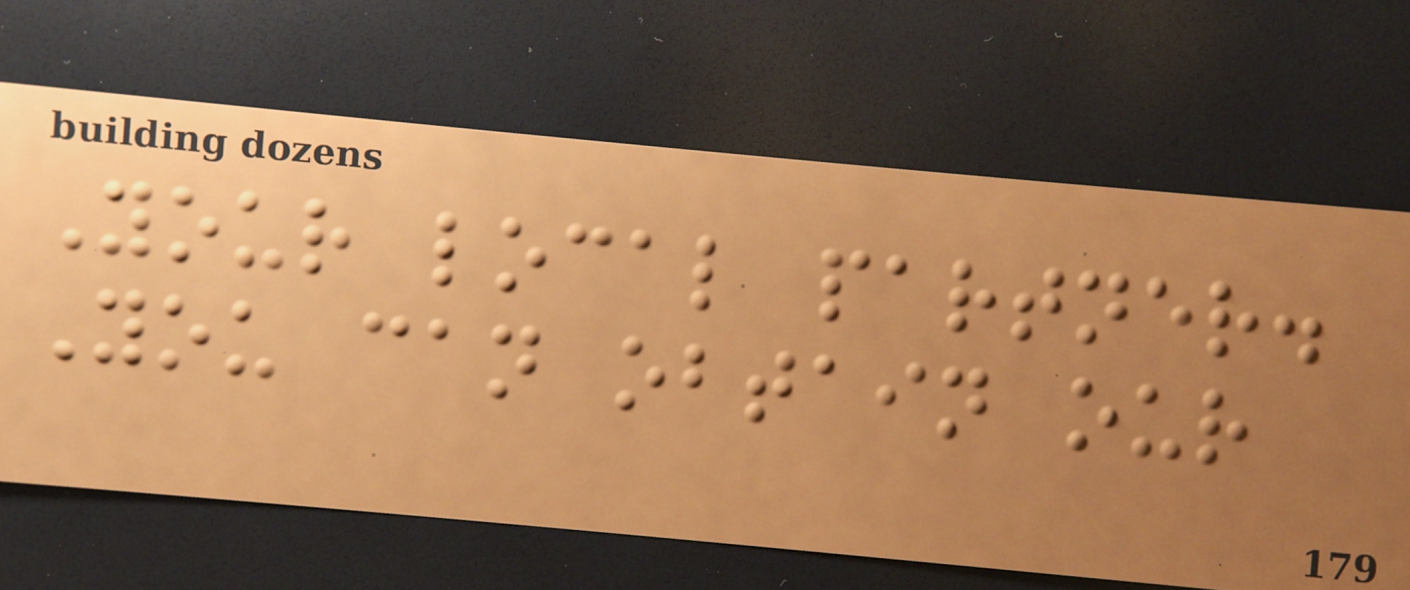Your local partner.
You can obtain our
